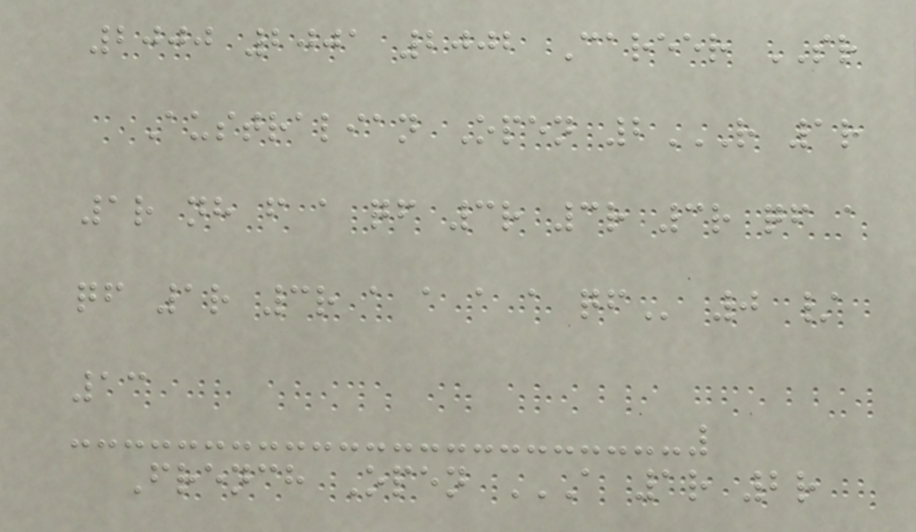2000 2001 2002 Career SR
Australian Open 2R 1R
1R NH F A QF 3R 3R 3R QF A
QF 1R 3R A A A A QF 0 /
13
French Open A 1R 2R
